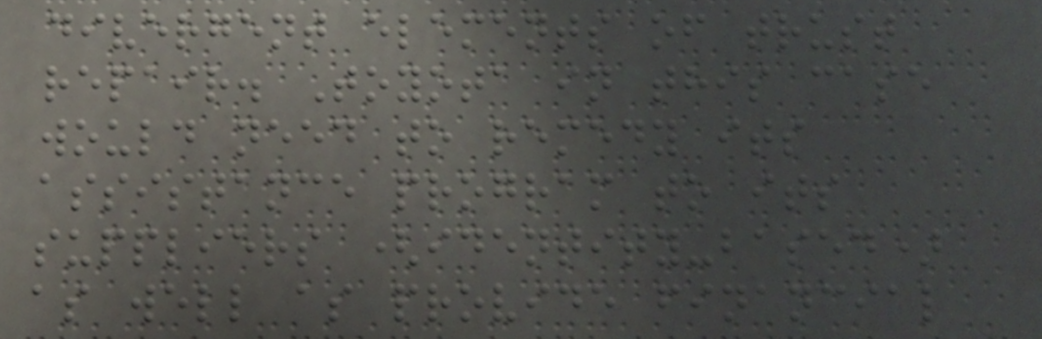divergent elements of trust
repair. Toyota in this case
would need to remedy its
assistance program to its
suppliers (identity-based)
as well as provide financial
